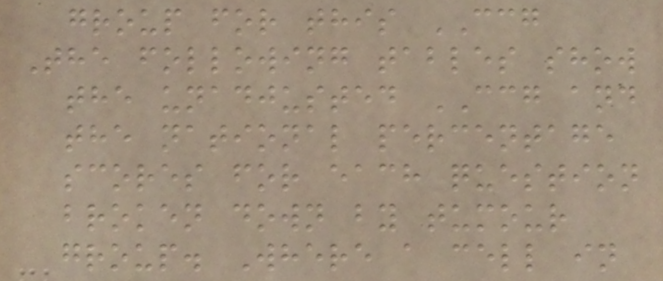group for this CCG
The following tables show
the unadjusted CCG and
the national percentage
scores for each question
broken down by tumour
group. Where a cell in
